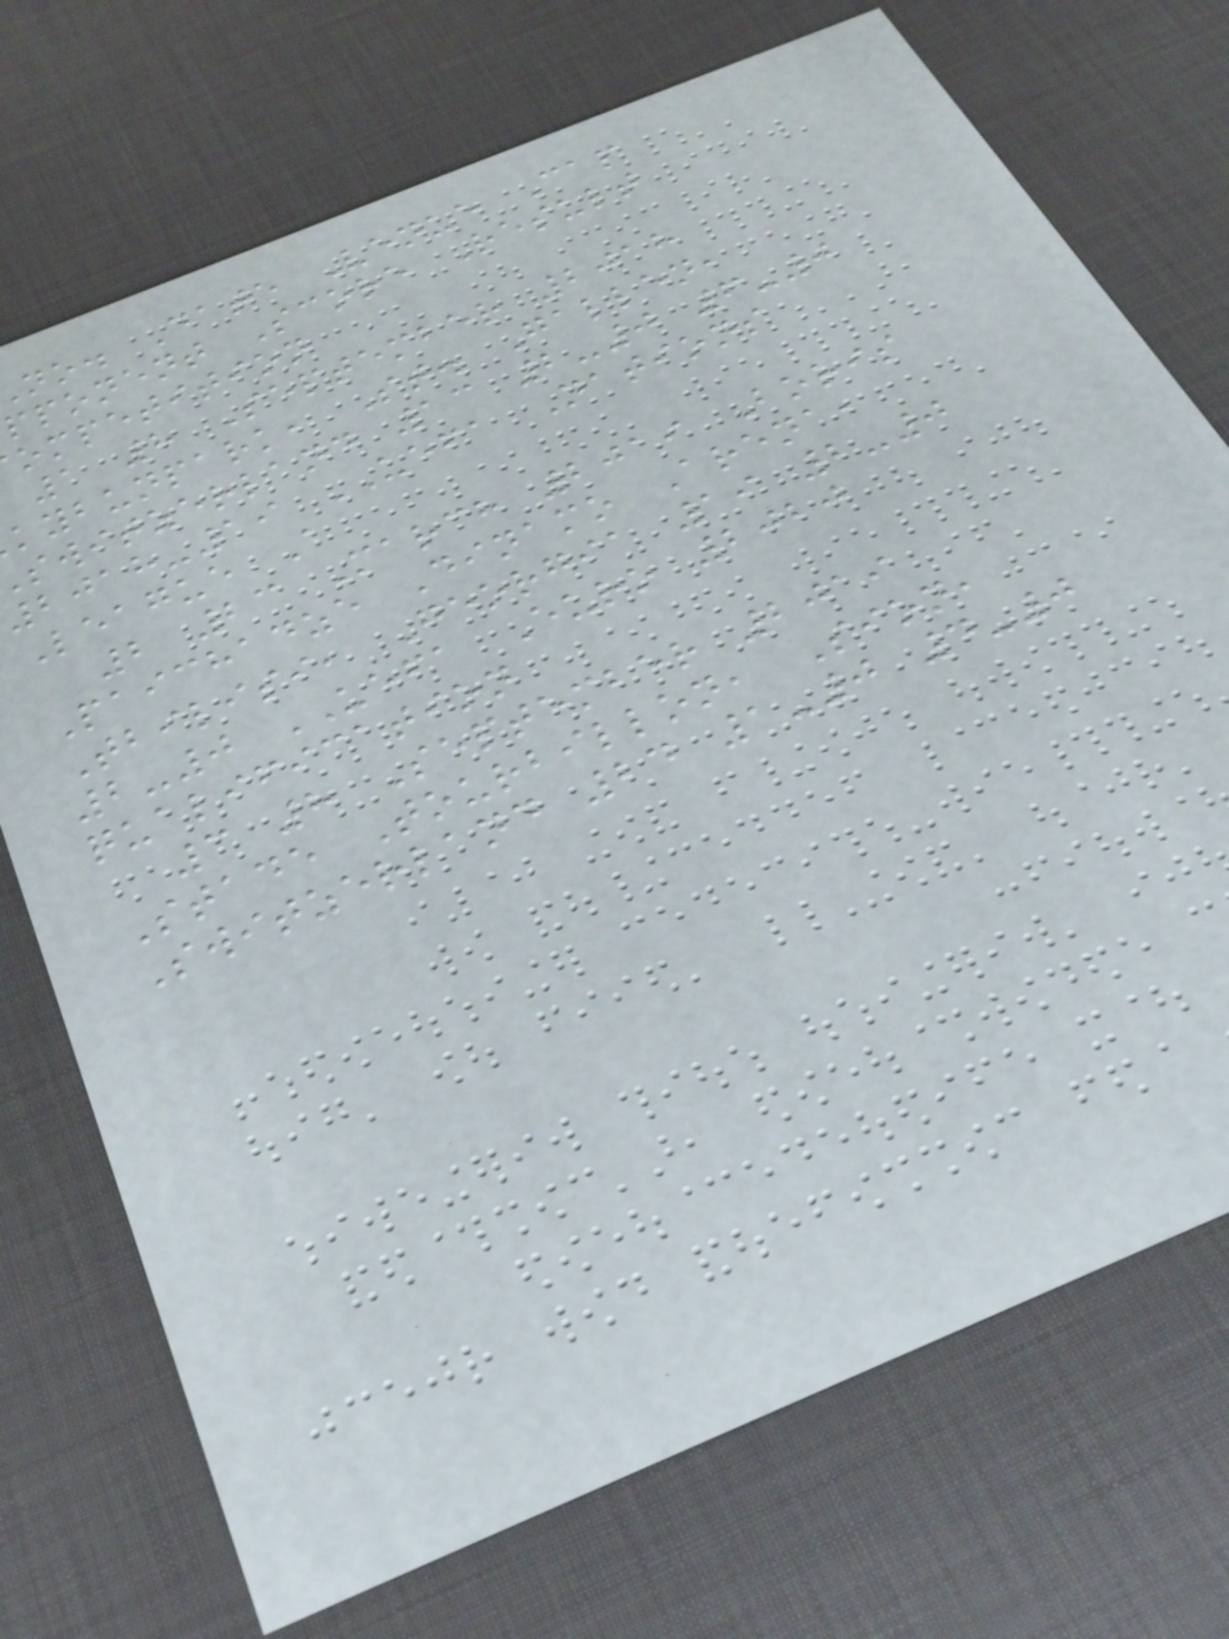no. Date Venue Cap
pponent Score Result
ompetition
1 8 September 2018
kybunpark, St. Gallen,
switzerland 13 2-0 6-0
2018-19 UEFA Nations
League A
2 23 March 2019 Boris
Paichadze Dinamo Arena,
Tbilisi, Georgia 19 2-0
2-0 UEFA Euro 2020
qualification
3 8 September 2019
Stade Tourbillon, Sion,
Switzerland 24 1-0 4-0
